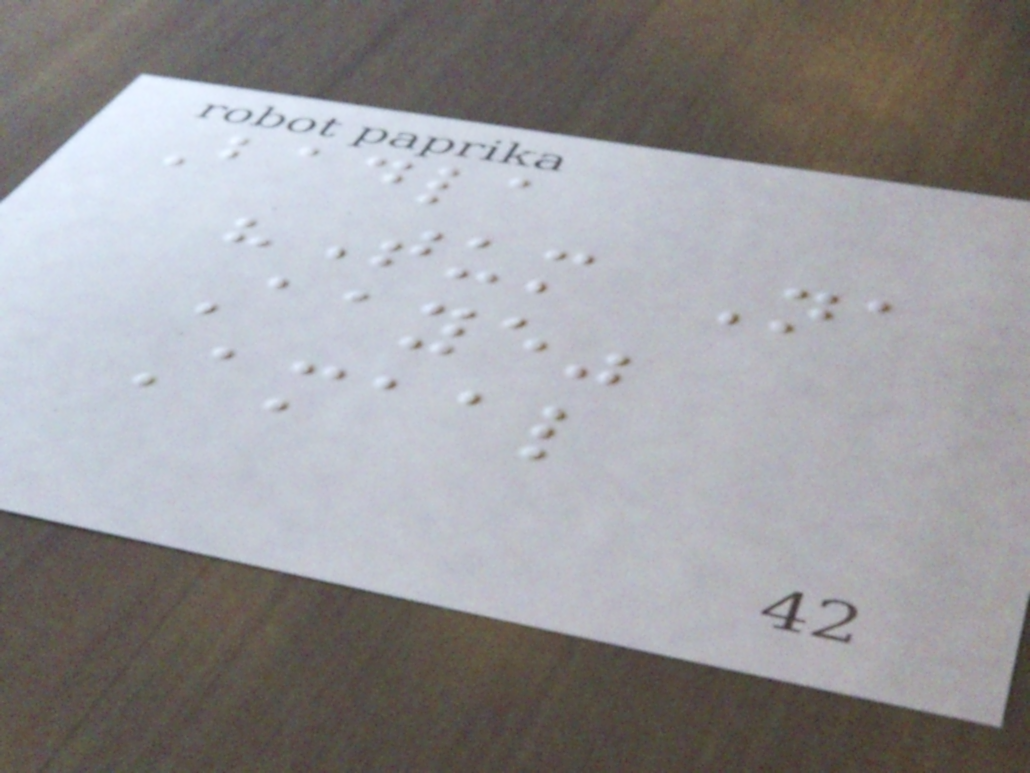Badla
"Tum Na
Aaye"
Amaal
